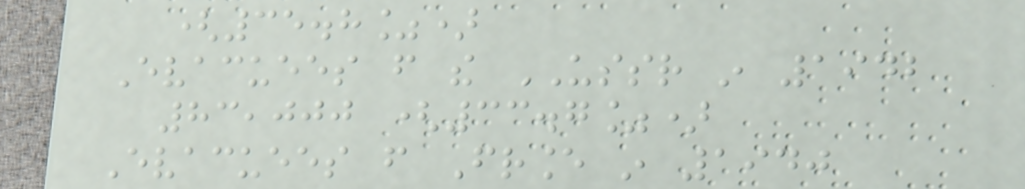(35.8%)
Evacuees from the USSR in 1942
83,000 (33.7%)
Evacuees from France in 1940
